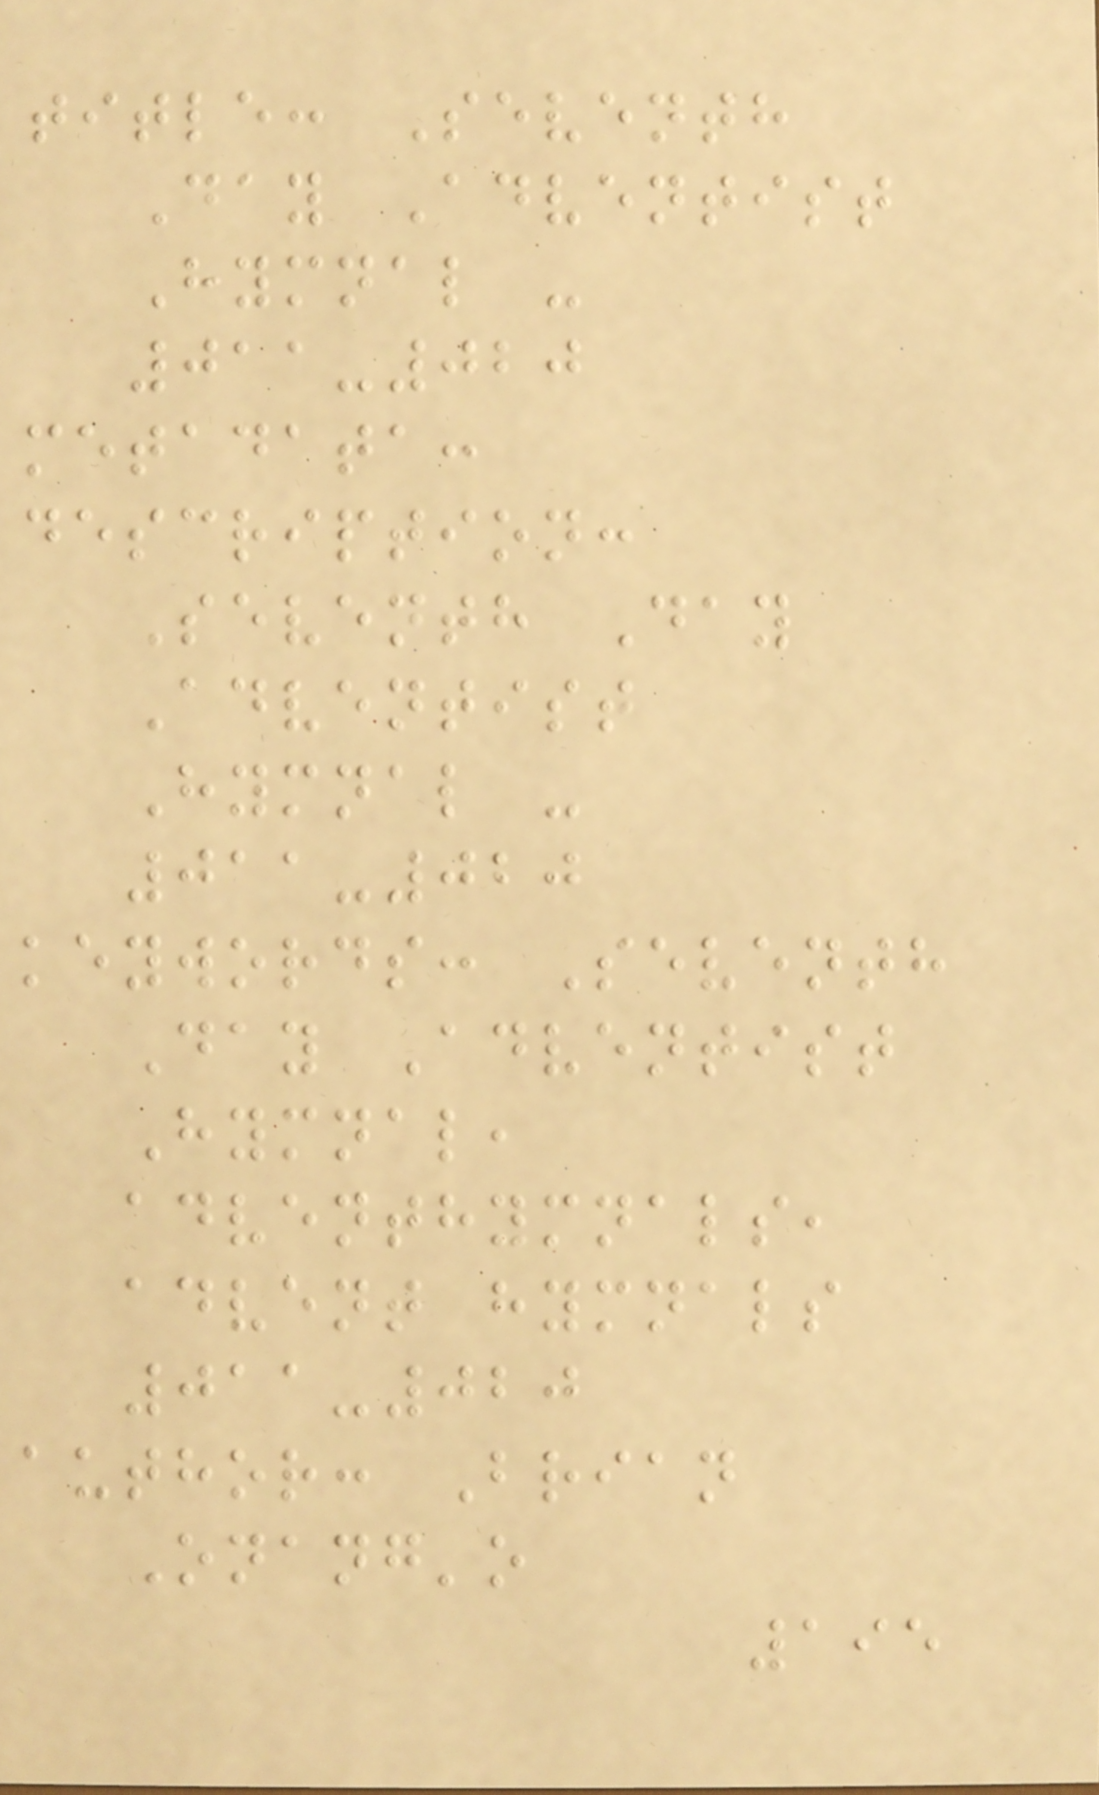title: Seventh
Day Adventist
Hymnal -
011-020
metadata:
description:
Seventh Day
Adventist
Hymnal -
011-020
keywords: Seventh
Day Adventist
Hymnal,
adventhymnals,
advent hymnals
011-020
author: Brian
Onang'o
195
